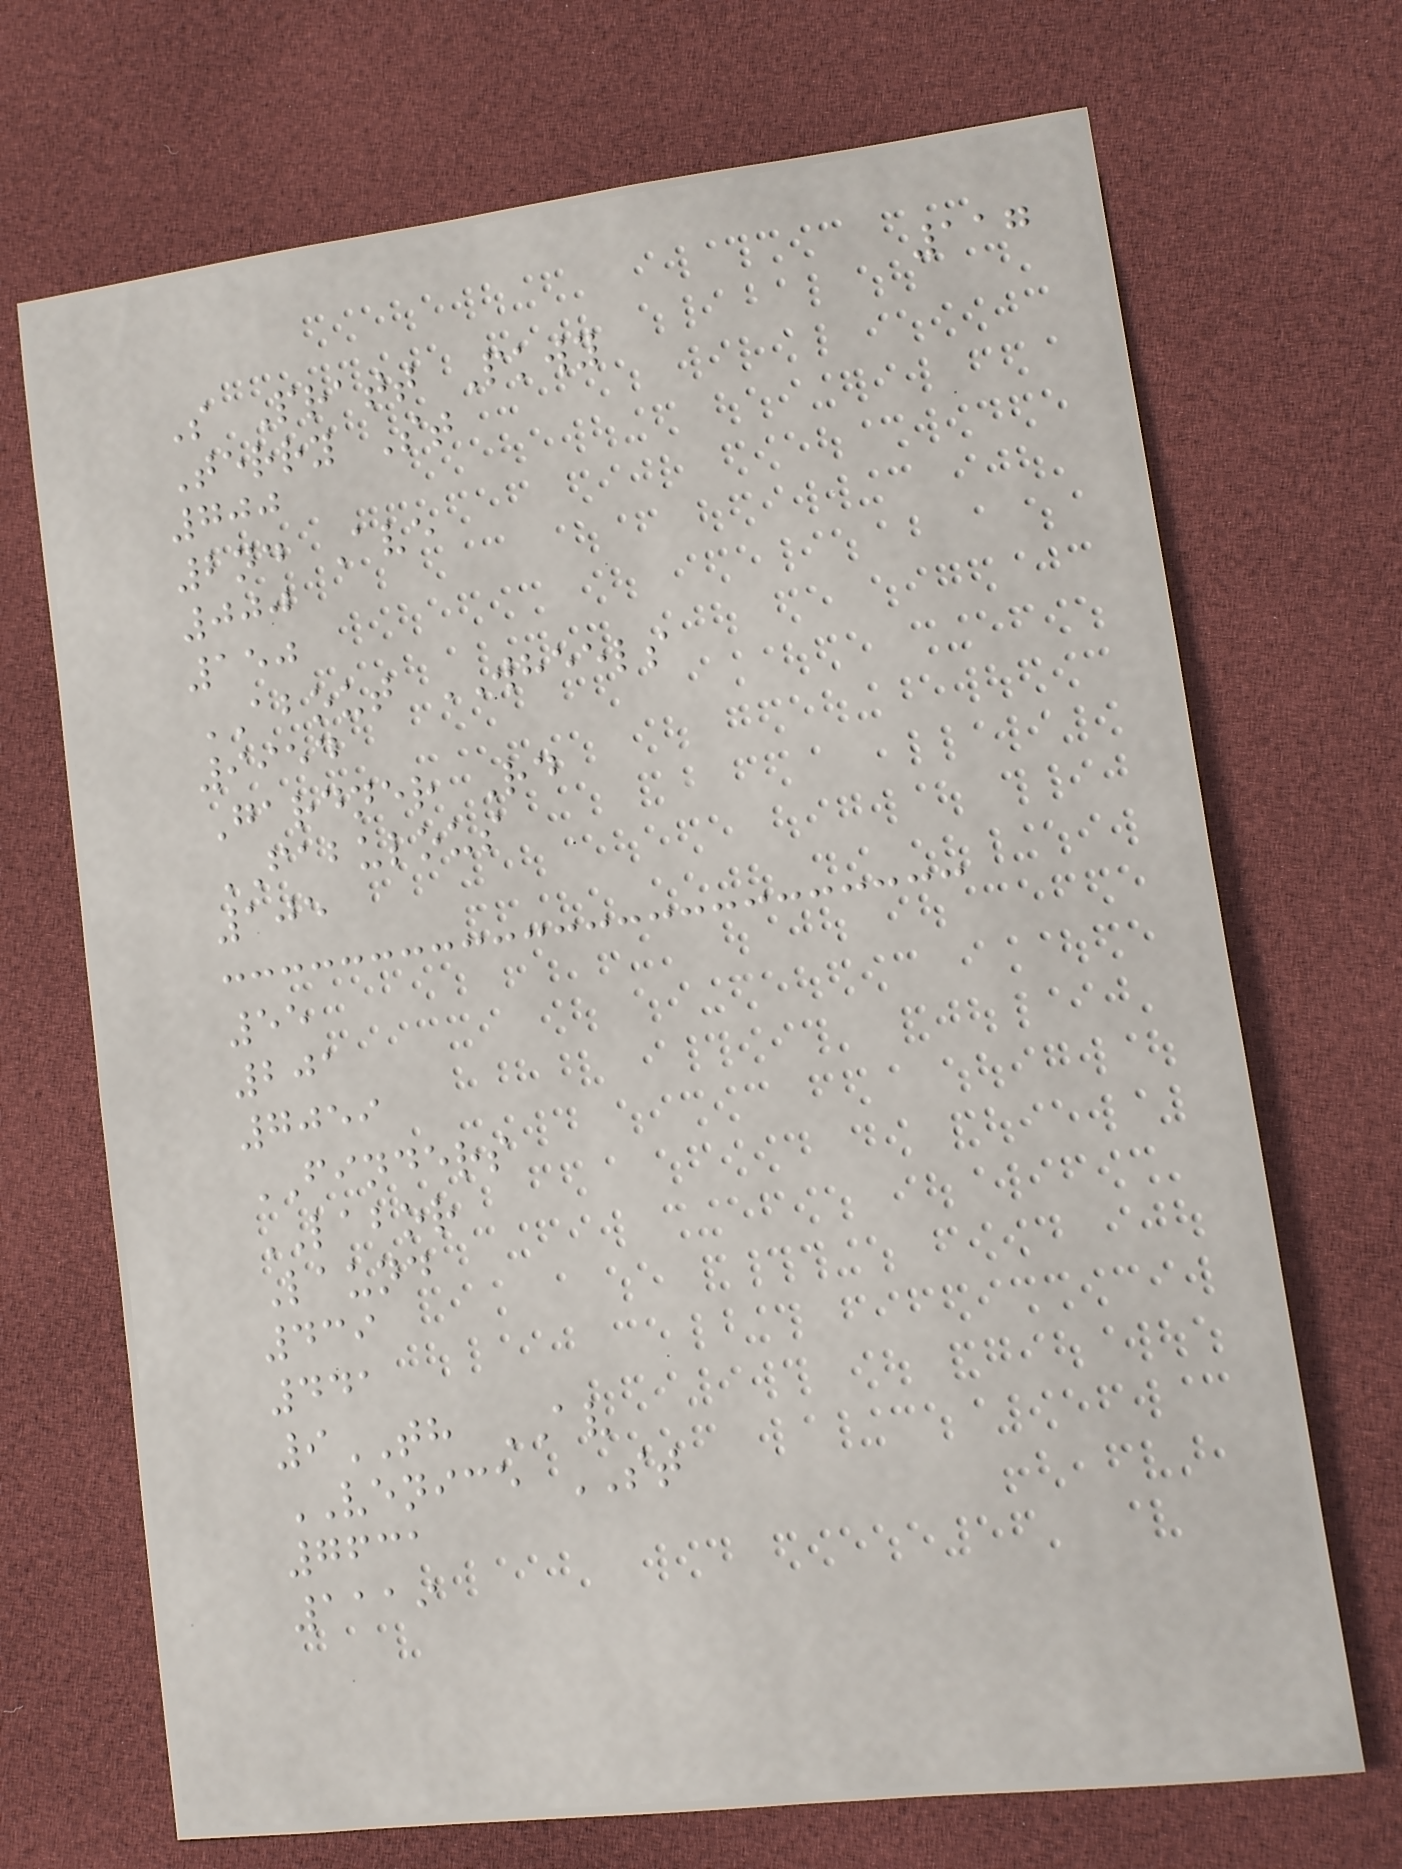117
S Pratt Pkwy
Terry St
700
2nd Ave
000
150
ABOUT WHEELS
9954
Gardner Rd
FABULOUS
105
55
201
7059
FINDERS
LABOR
Laund
439
441
9TH AV
VENICE ST
7631
1119
